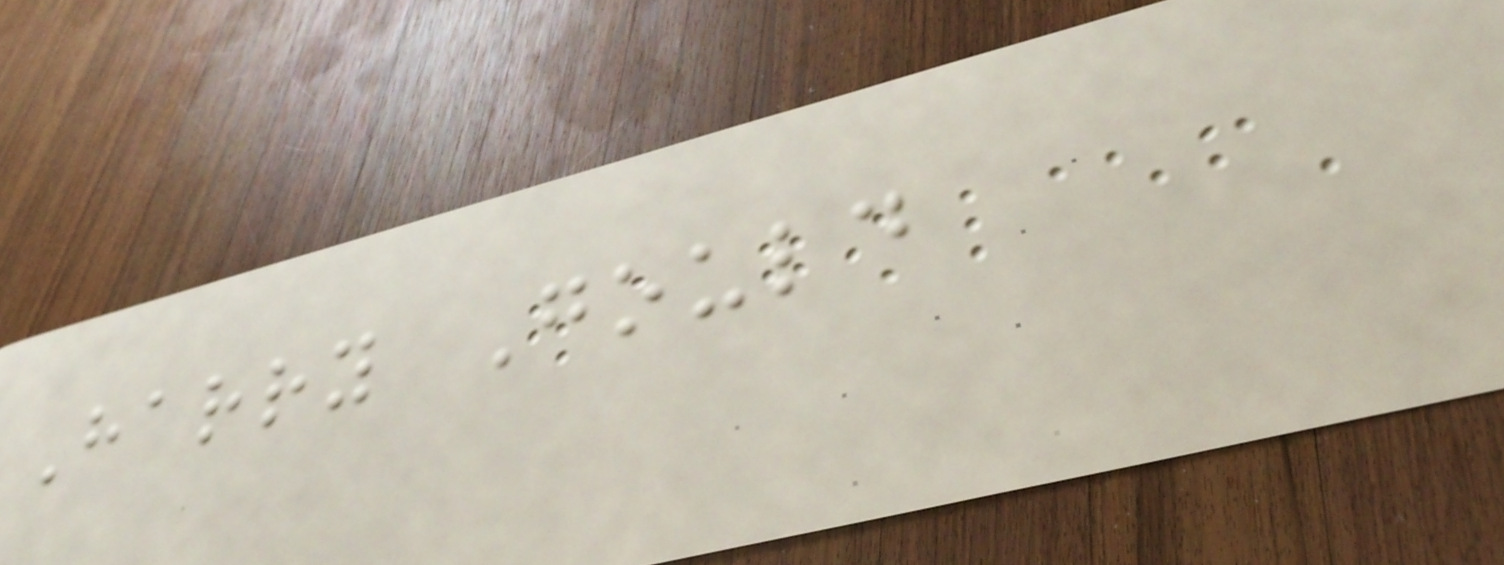Harry Gould
